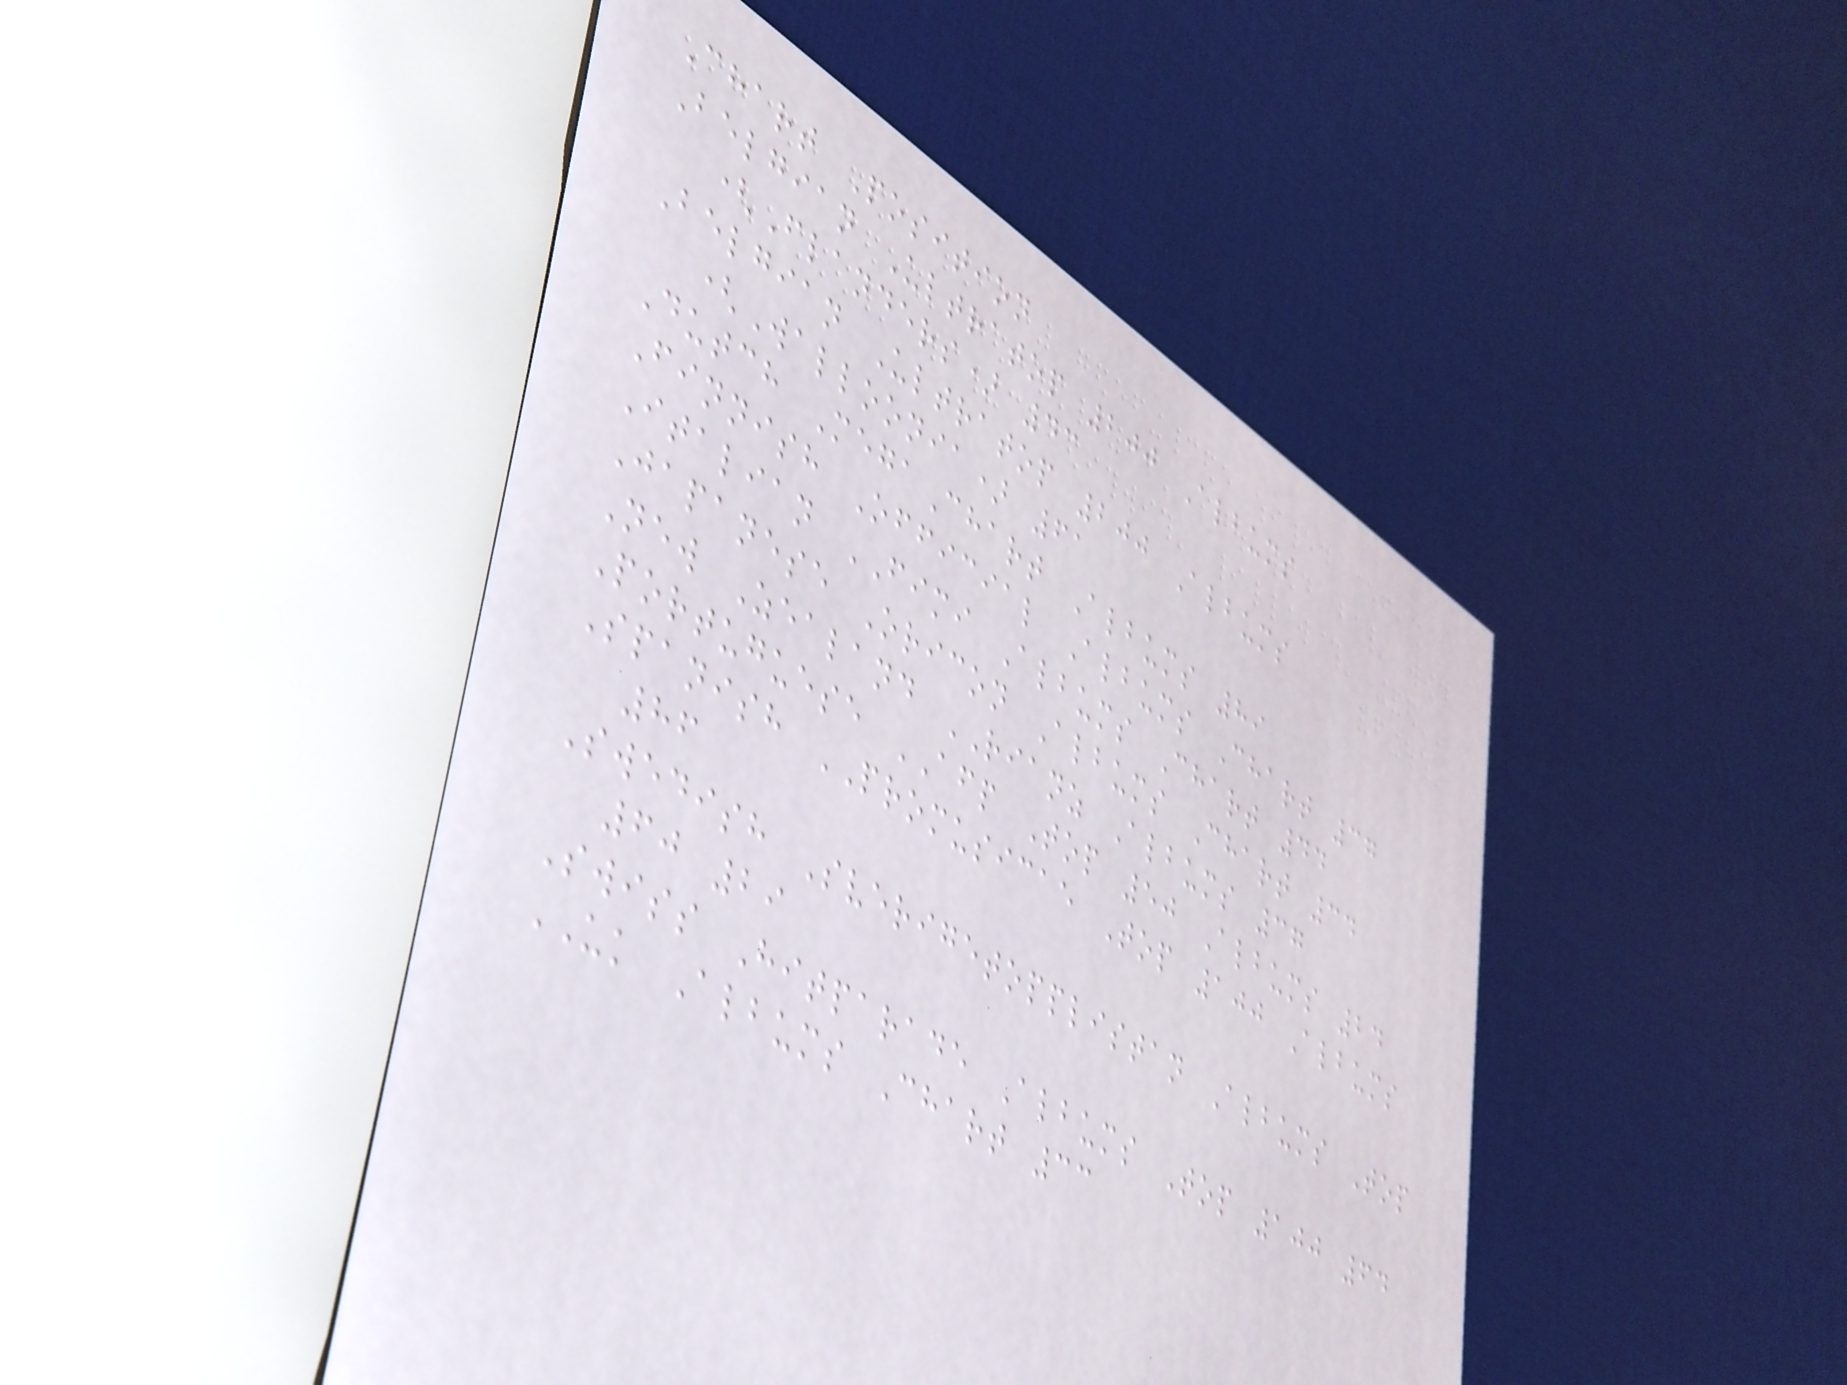Chart Position
Belgian Ultratop 200 Albums
(Flanders) 43
Belgian Ultratop 200 Albums
(Walloonia) 61
Dutch MegaChart Albums 89
Finnish Official Albums Chart 37
Italian FIMI Albums Chart 44
Japanese Oricon Albums Chart 34
New Zealand RIANZ Albums 37
Portuguese AFP Top 50 Albums 24
Spanish PROMUSICAE Top 100 Albums
86
Swedish Sverigetopplistan Albums Top
60 29
Swiss Hitparade Albums Top 100 64
UK Albums Chart 33
